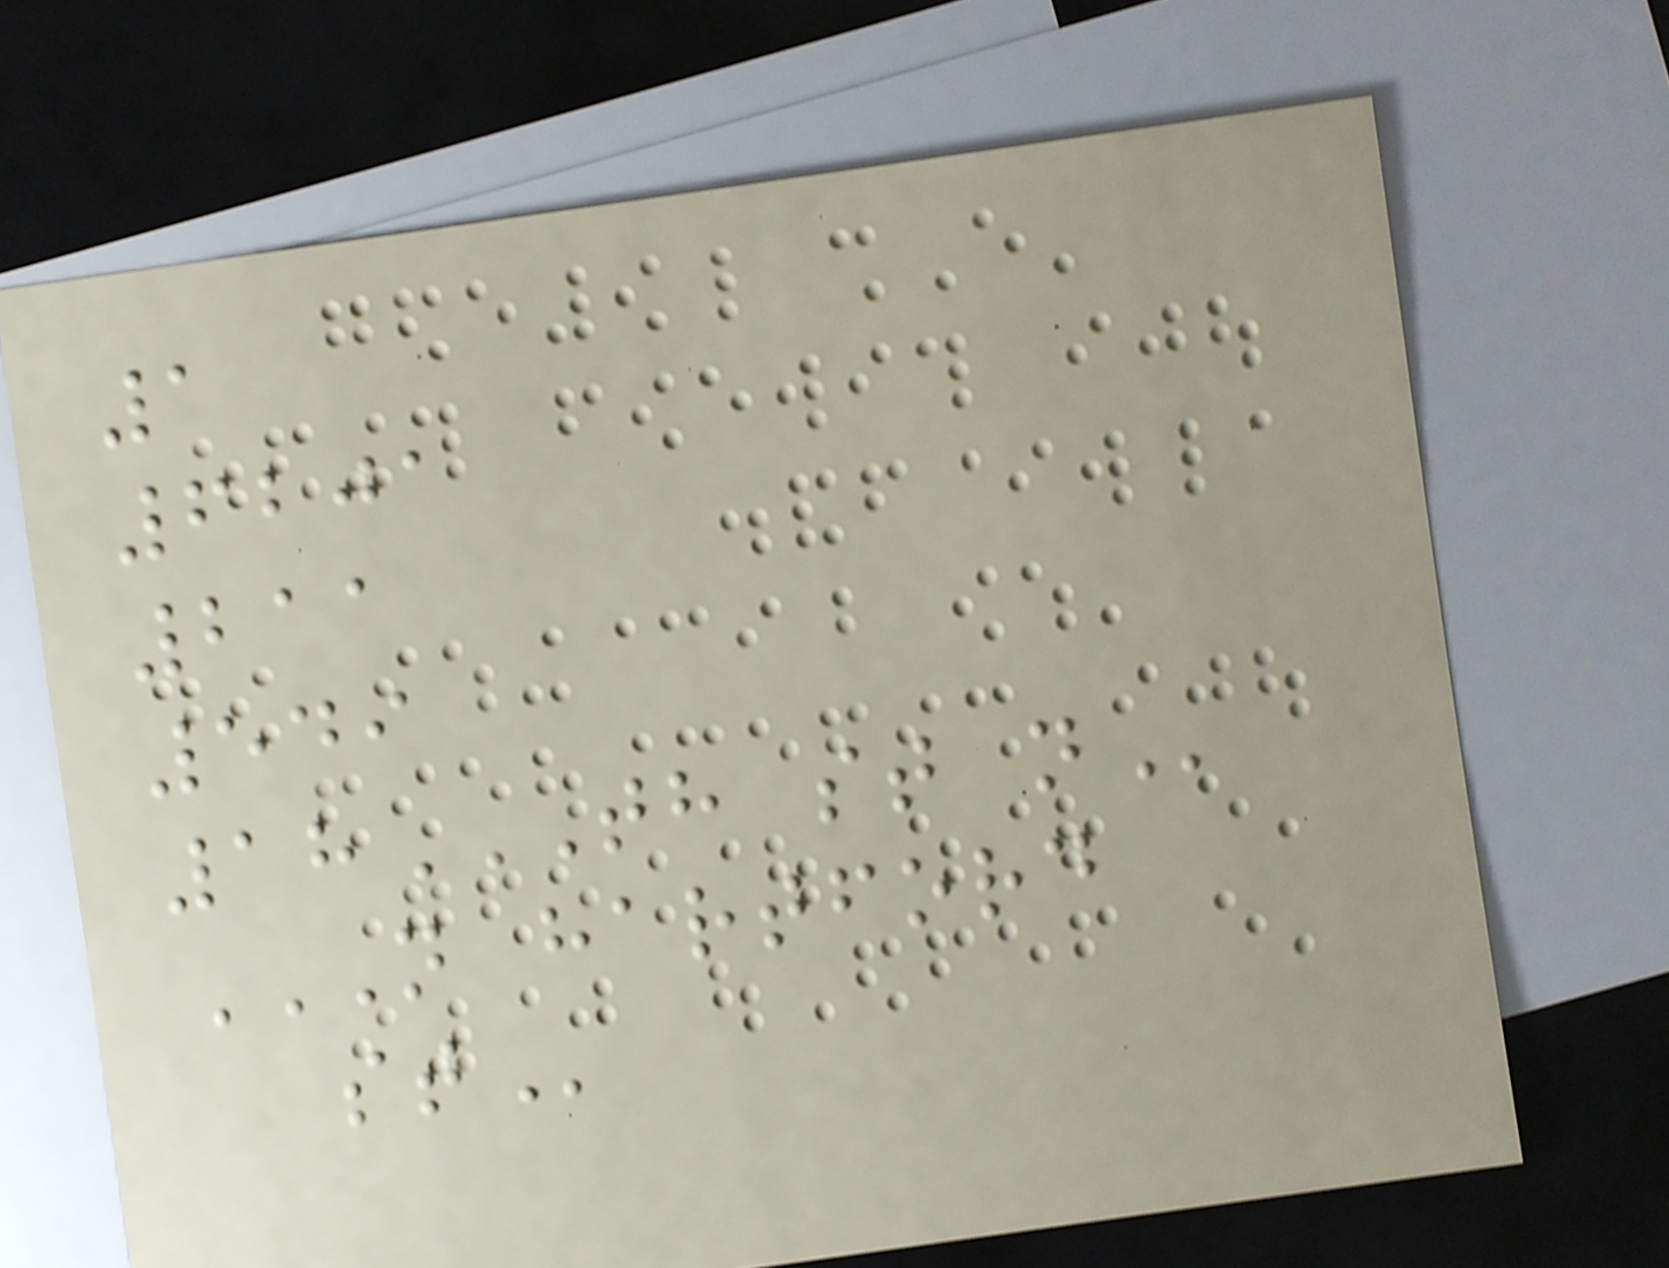1
6201
211
549
18TH ST N
N HARTFORD
ST
